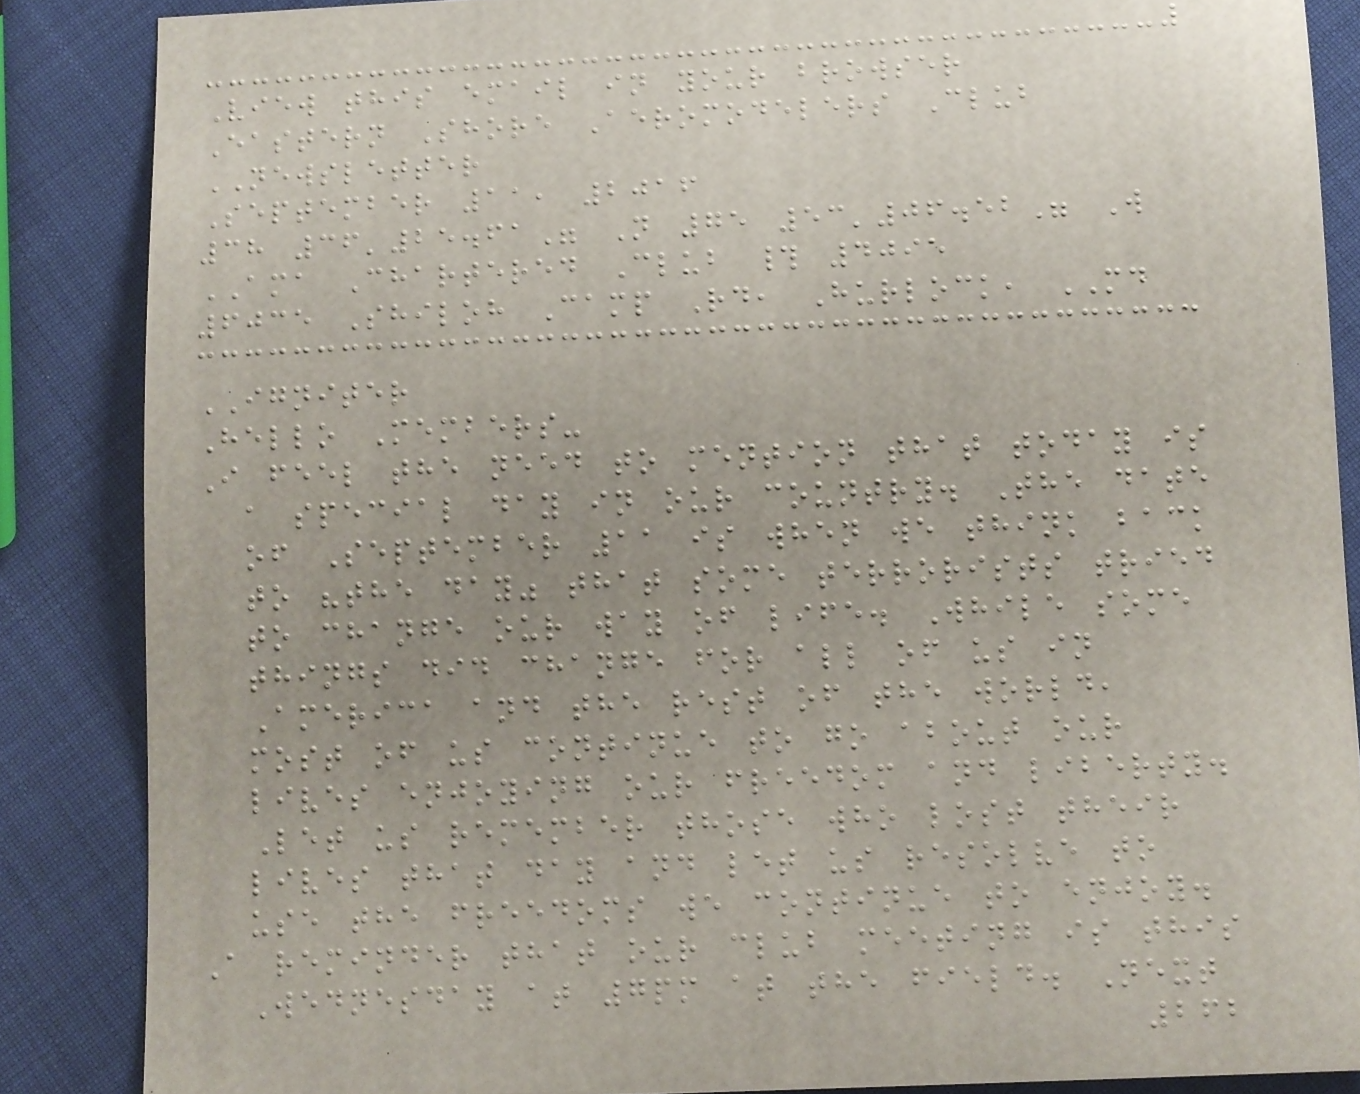View this email in your browser
Eastern Shore Aeromodelers Club
NEWSLETTER
September 11, 2016
38 36'25.61" N 75 53'06.52" W
AMA Chartered Club # 4095
6035 Shiloh Camp Rd, Hurlock, MD
IGNITER
Hello Members-
I feel the need to mention that today is
a special day in our country. The date
of September 11 is when we think back
to "the day" that some terrorists tried
to change our way of life. While some
things did change for all of us in
America and the rest of the world,
most of us continue to go about our
lives enjoying our freedom and liberty.
Let us remember those who lost their
lives that day and let us resolve to
use the freedoms we continue to enjoy.
A reminder that our club meeting is this
Wednesday at 7pm at the field. Next
262
